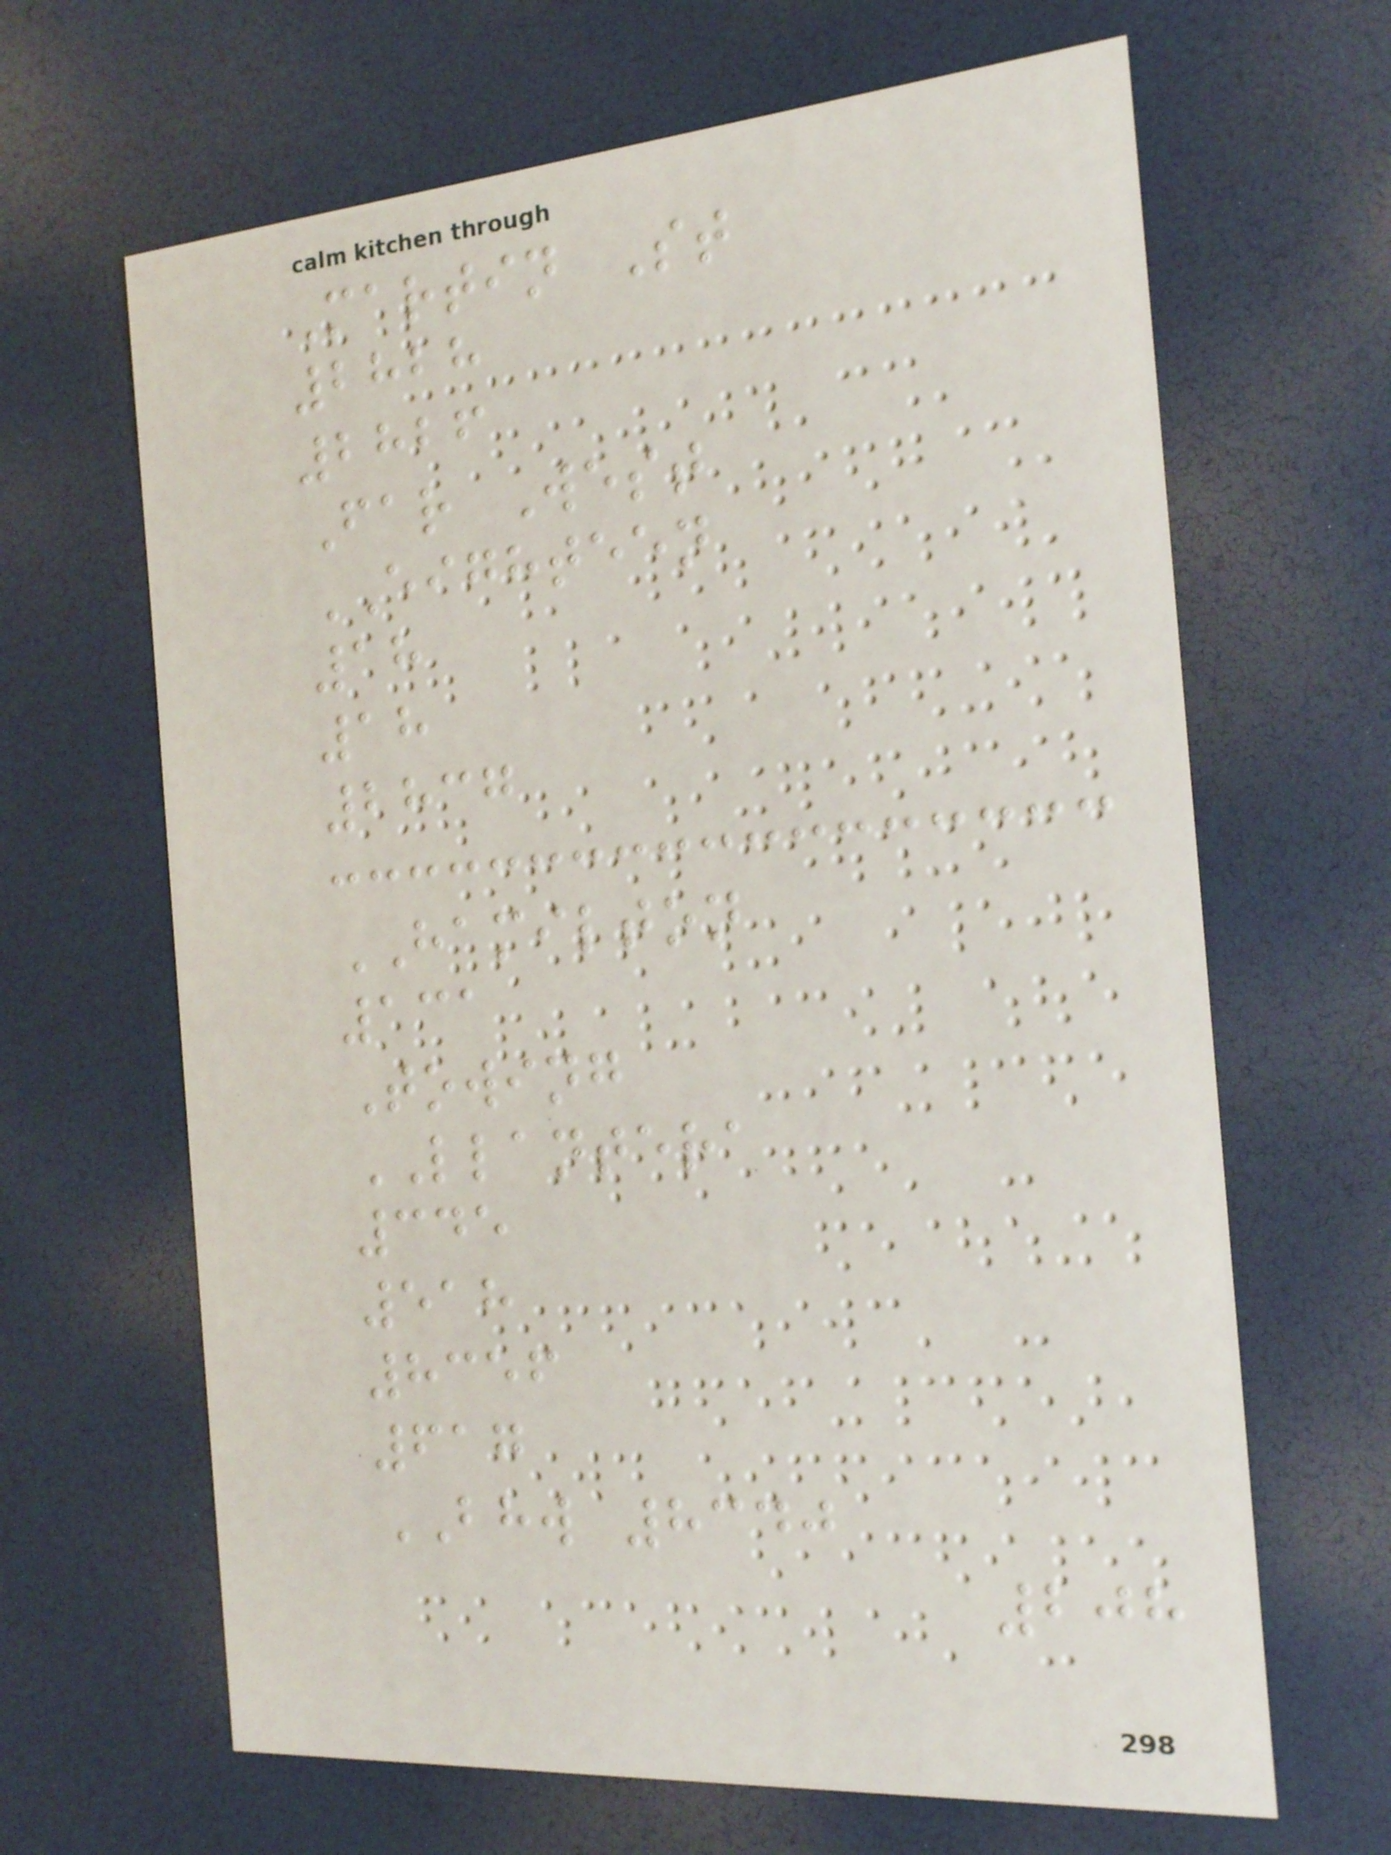Martin St
2828
2826
Far West
EIGHTEEN
18
18
2837
HAMILTON
131
Towing
LLANTERA
345
518
8356
617
BHW 8340
208
